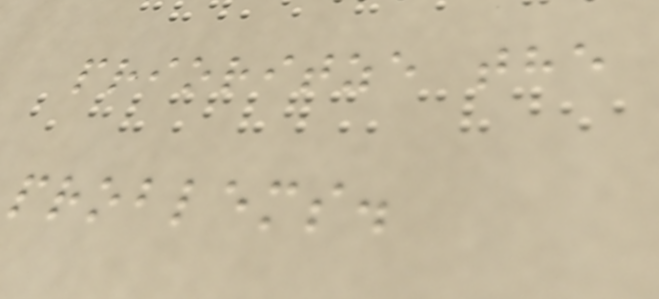prioritze the
problems.
